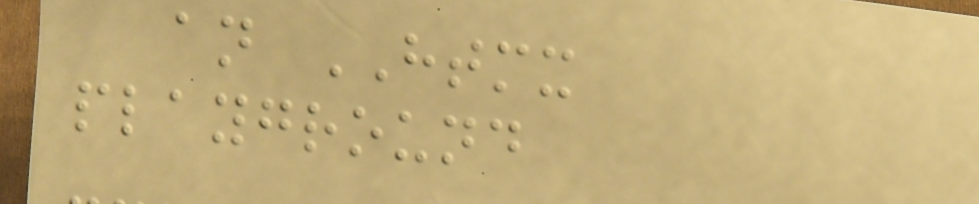an HTMX
playground
